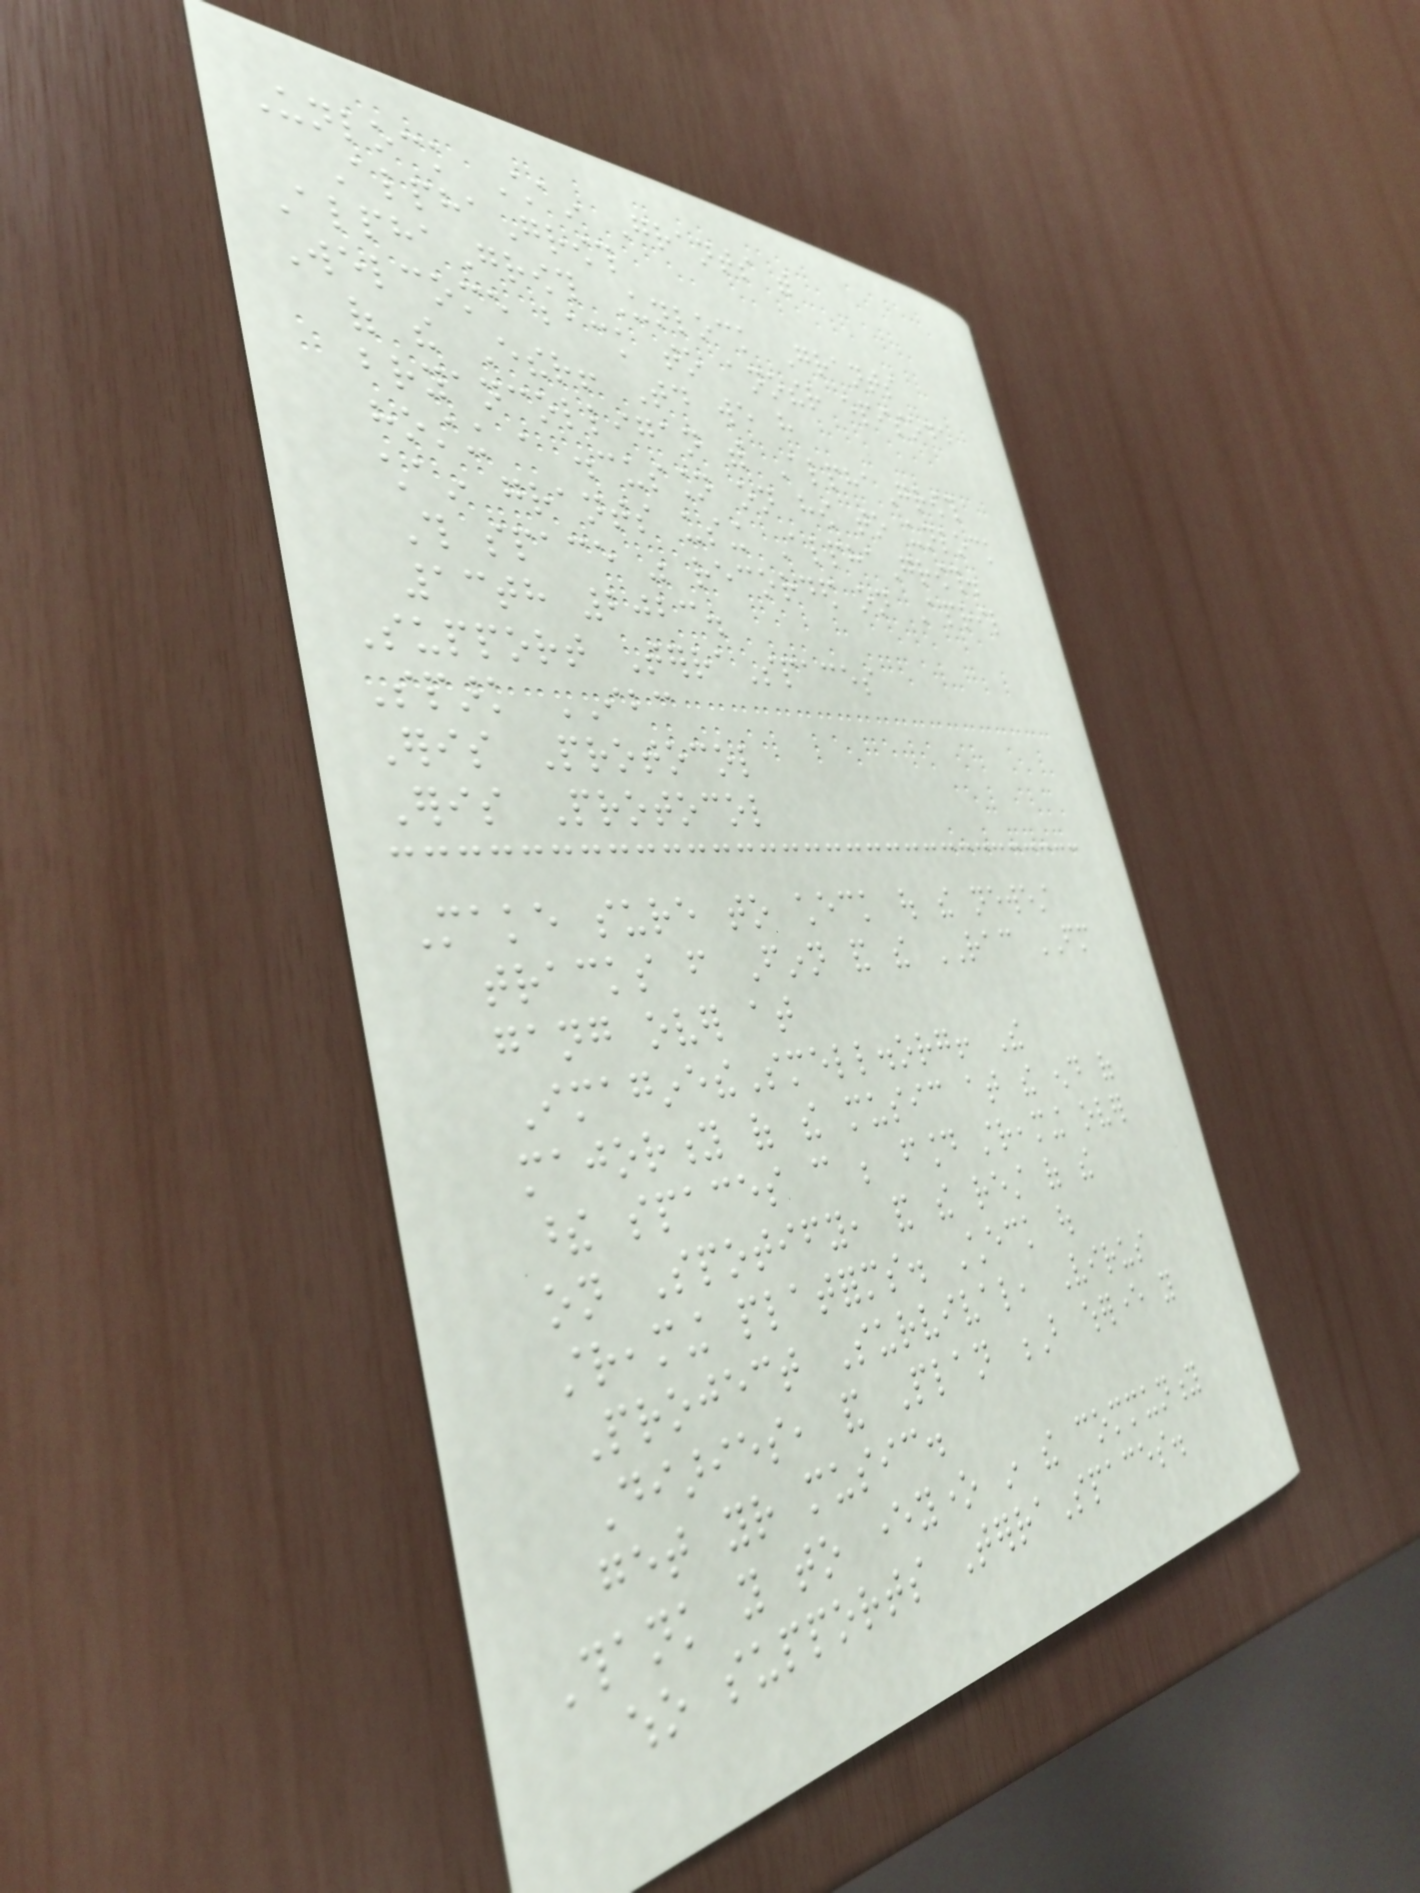Unlock Chain Grants with
AlphaGrowth
AlphaGrowth Unlock Grants
Welcome back to another episode
of the Ether! Today we have
bryancolligan with AlphaGrowth
hosting a discussion on how to unlock
chain grants using AlphaGrowth.
This space was recorded on April
13th 2023.
Support TerraSpaces
Spark IBC
Eris Protocol
Eris Protocol
Make sure to check out the newest
tracks from Finn and the RAC FM
gang over at
ImaginetheSmell.org! The
majority of the music at the end of
these spaces can be found streaming over
on Spotify, and the rest of the
streaming platforms. Check out
Project Survival, Virus
Diaries, and Plan B wherever you
get your music.
Thank you to everyone in the community
who supports TerraSpaces.
